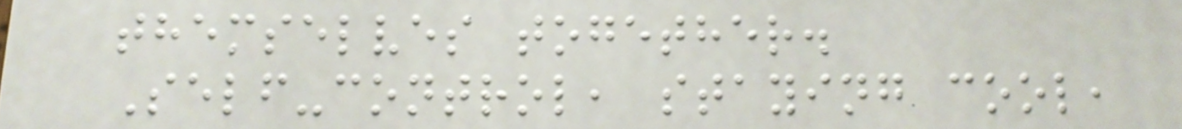themselves together.
Self-control, staying cool,
